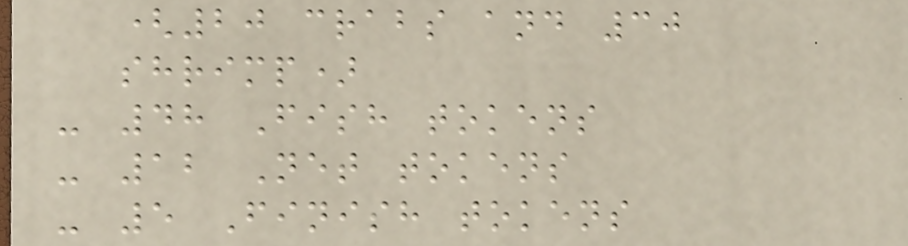(20 crabs and 30
shrimp)
- 48 Fish tokens
- 12 Net tokens
- 5 Finish tokens
